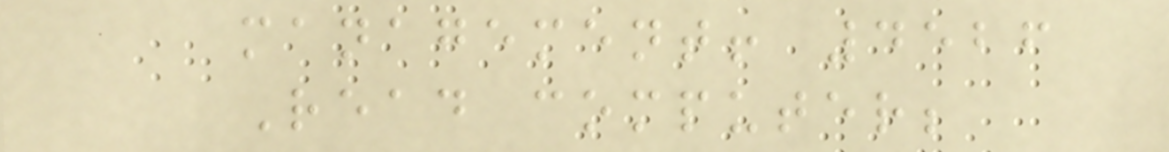management! 4526
Read computer;
